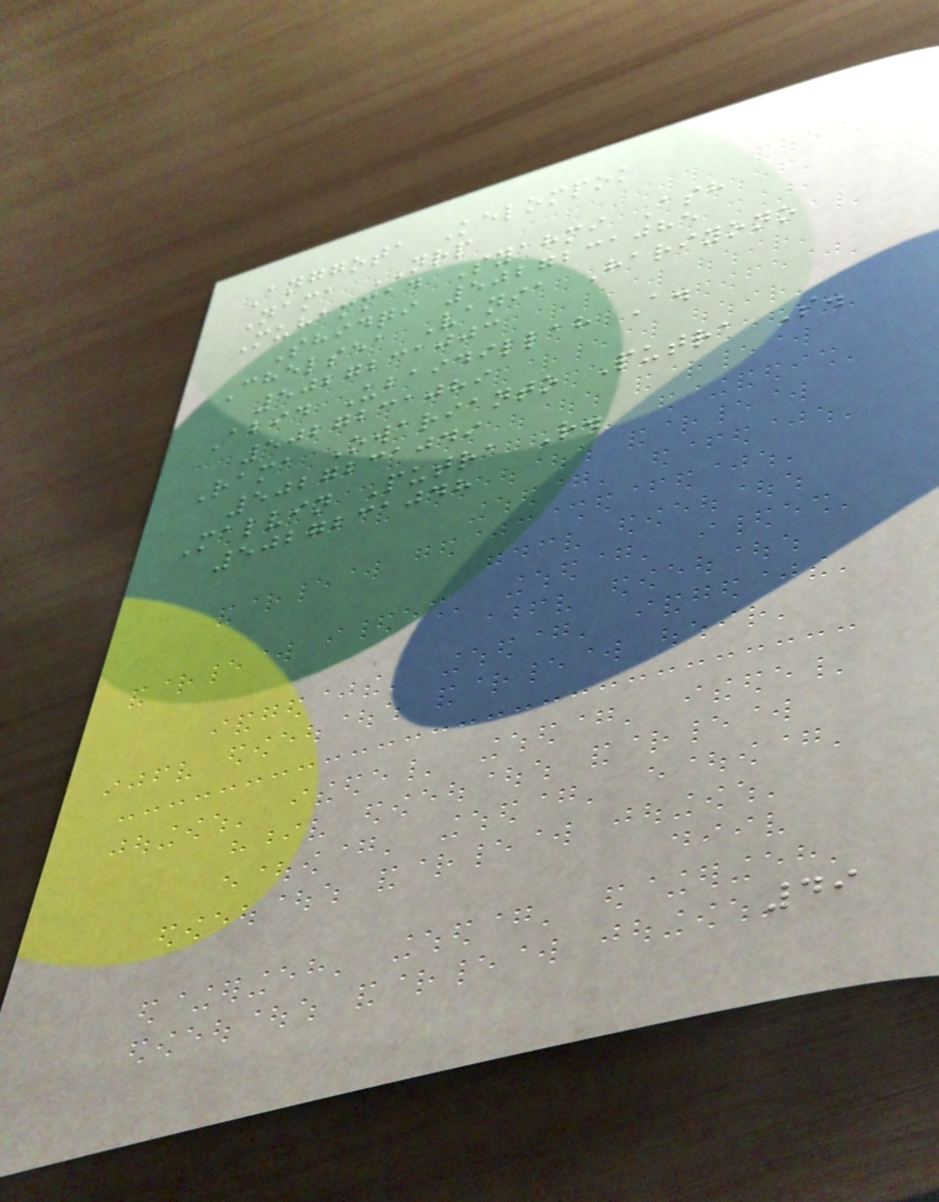Anggota Kelompok
Nama NRP
Muhammad Syahmi Ash
Shidqi 5027231085
Chelsea Vania Hariyono
5027231003
Abid Ubaidillah A.
5027231089
Rama Owarianto Putra S.
5027231049
Malvin Putra R.
5027231048
49
